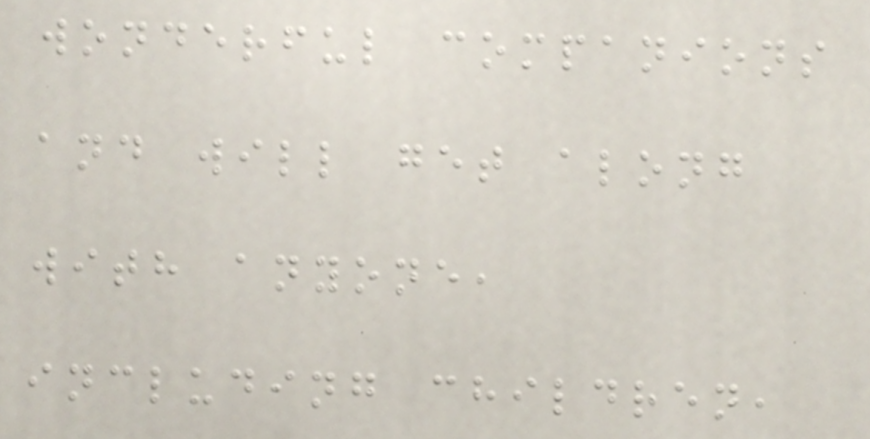wonderful companions
and will get along
with anyone,
including children,
